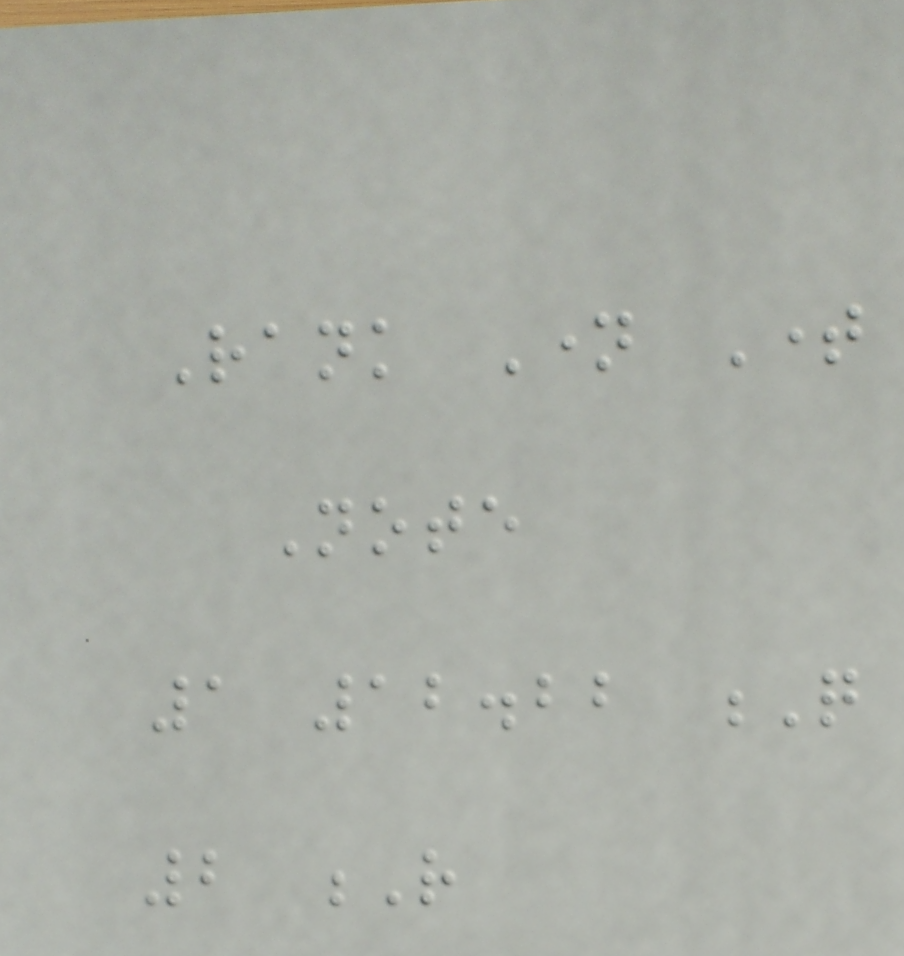Rank Name Time
Note
1 12.22 Q
2 R
